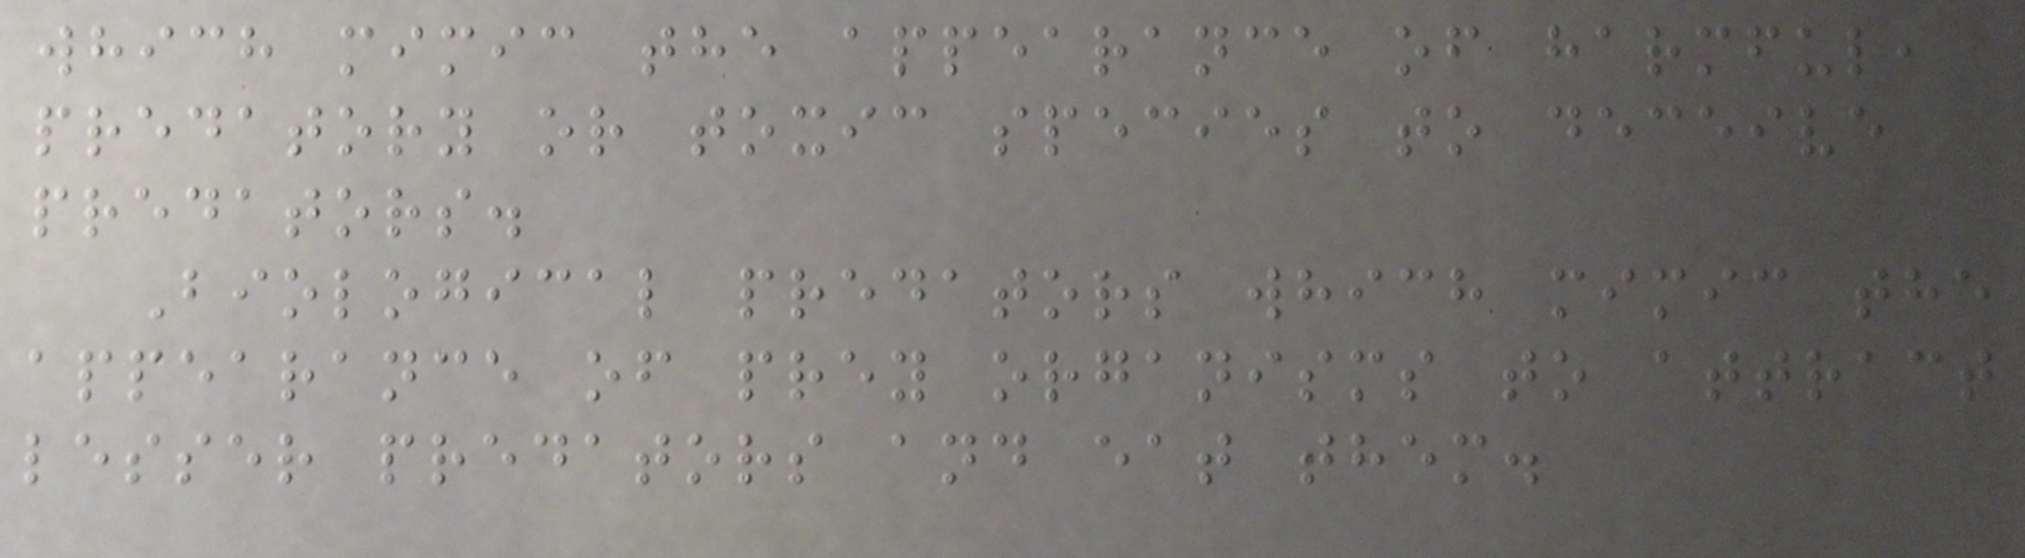which mimic the appearance of harmful,
predatory or toxic species to deceive
predators.
Biological predators which mimic the
appearance of prey organisms to attract
lesser predators and eat them.
